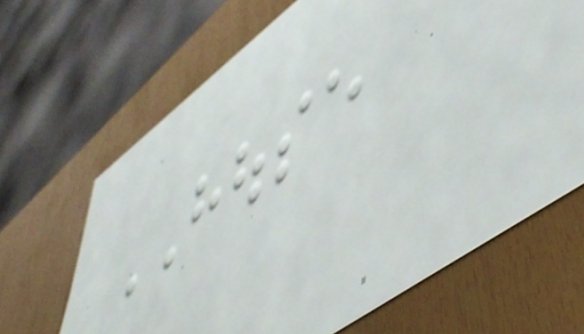HOUSE
